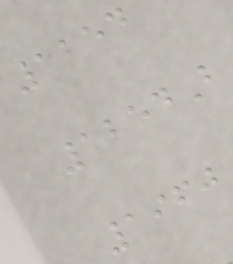1254
1254B
1960
